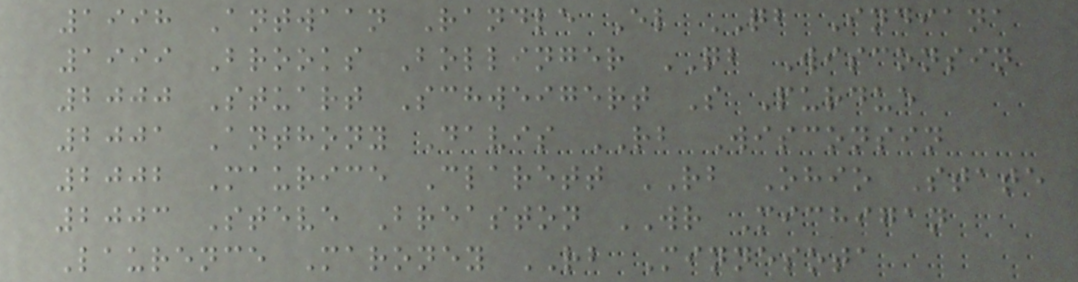1998 Antwaan Randle El QB Indiana
1999 Brooks Bollinger QB Wisconsin
2000 Stuart Schweigert S Purdue
2001 Anthony Davis RB Wisconsin
2002 Maurice Clarett RB Ohio State
2003 Steve Breaston WR Michigan
Laurence Maroney RB Minnesota
